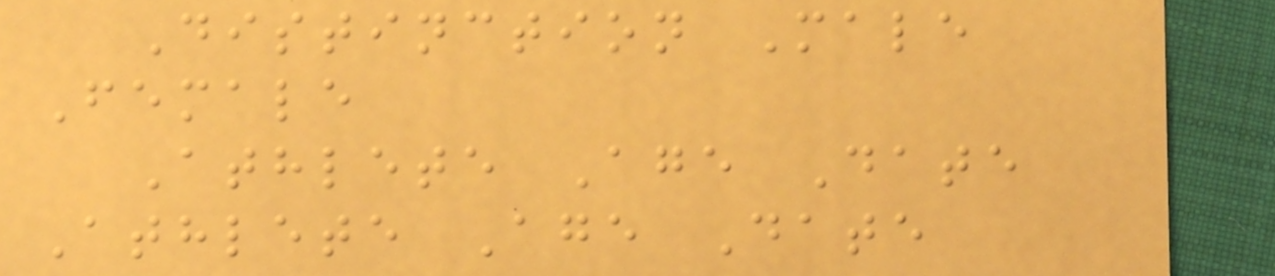Distinction Male
Female
Athlete Age Date
Athlete Age Date
